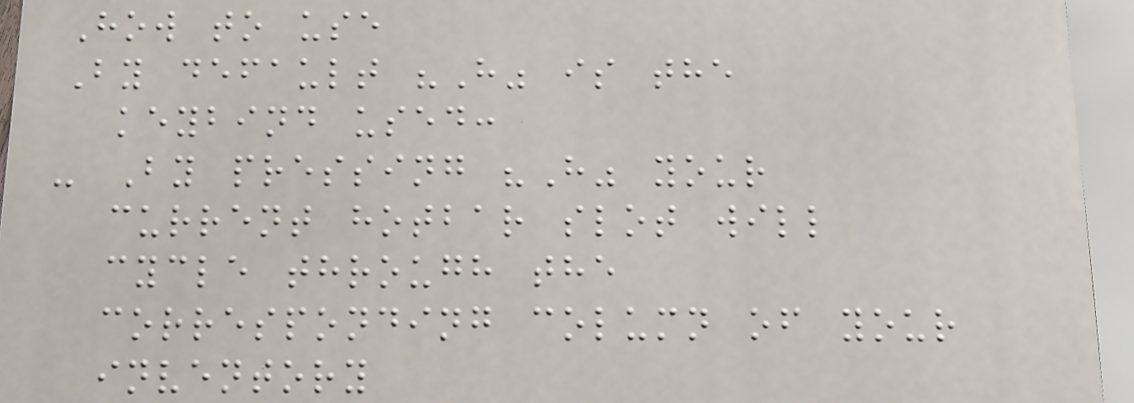How to use
By default "H" is the
keybind used:
- By pressing "H" your
current hotbar slot will
cycle through the
corresponding column of your
inventory
